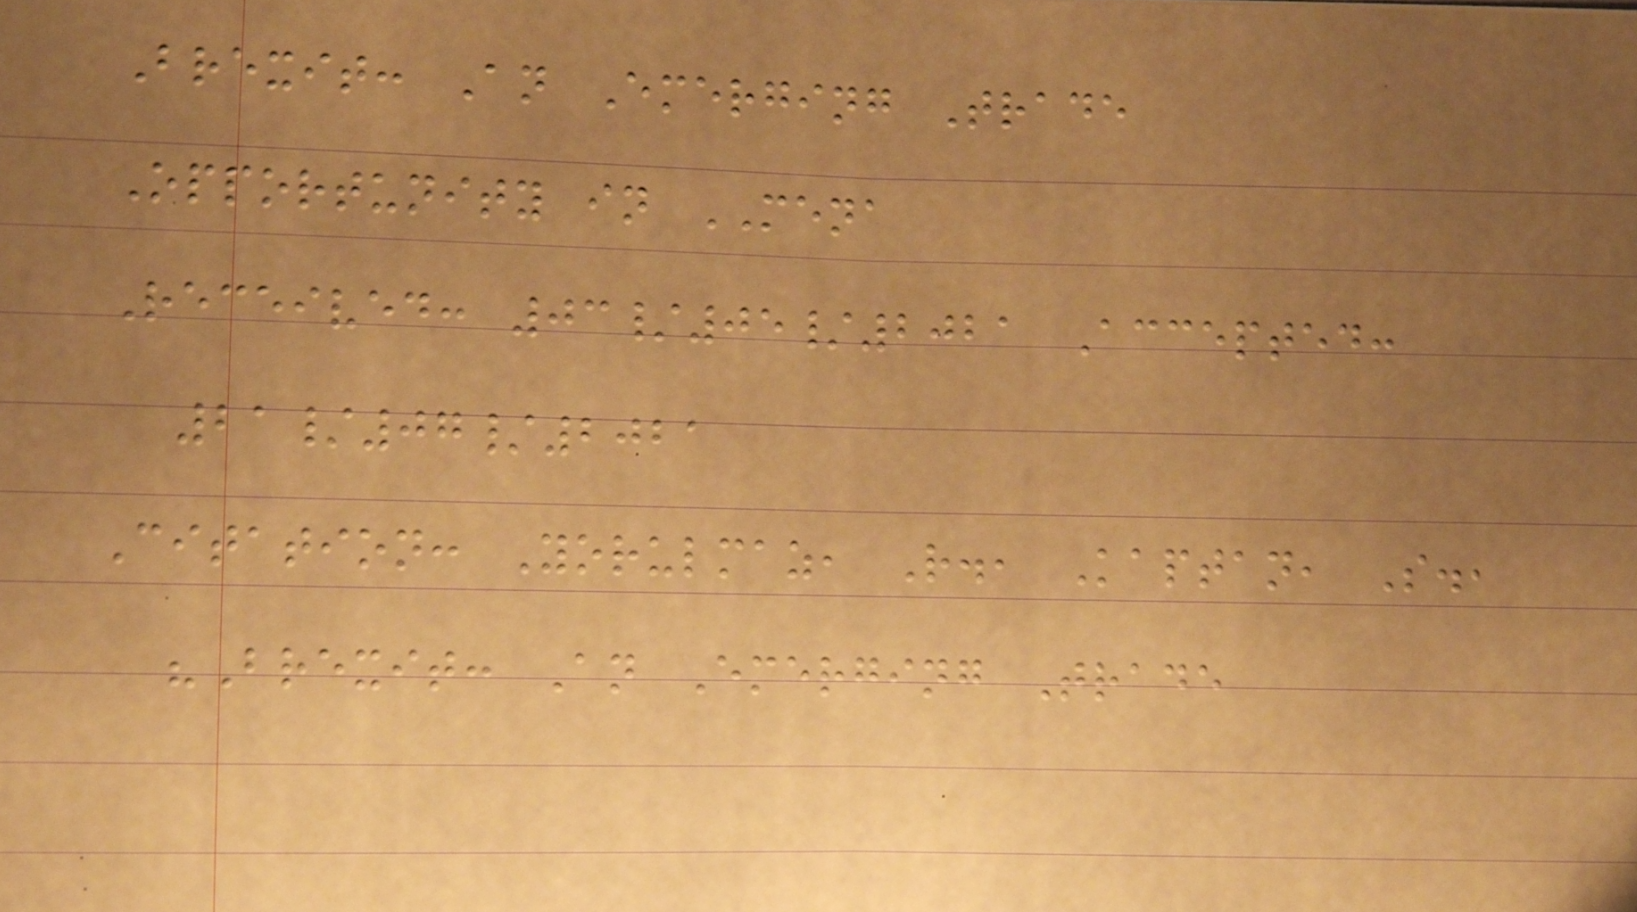Brexit: An Emerging Trade
Opportunity in MENA
Received: 03/05/2021 Accepted:
21/07/2021
Citation: Yorulmaz, R., Kaptan, S.,
"Brexit: An Emerging Trade
